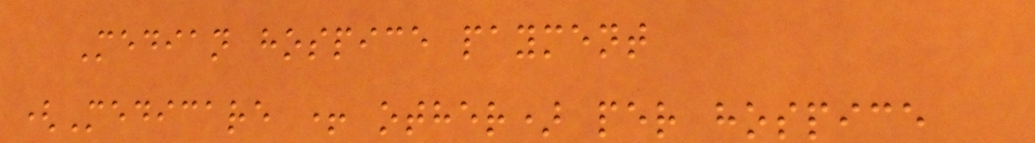Median hospice payment
(Medicare + other) per hospice
